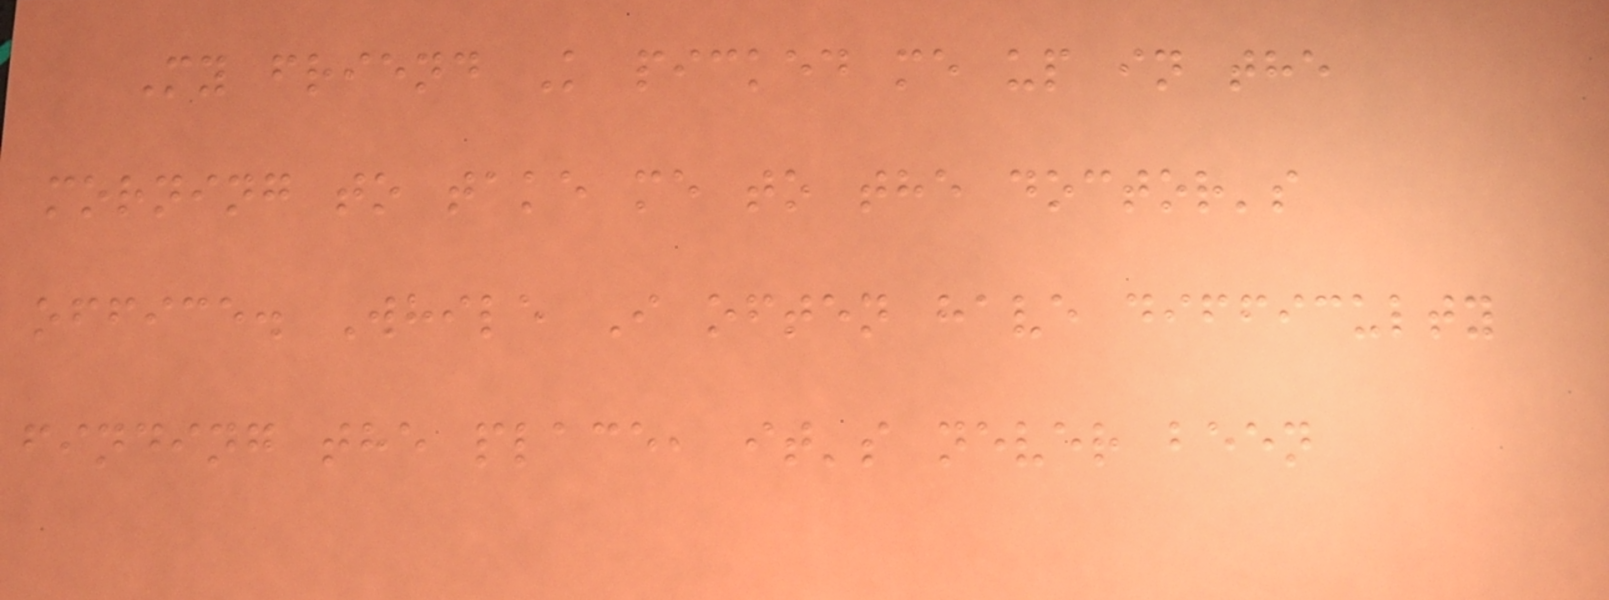My friend K picked me up in the
morning to take me to the doctor's
office. While I often have difficulty
finding the place, it's never been
